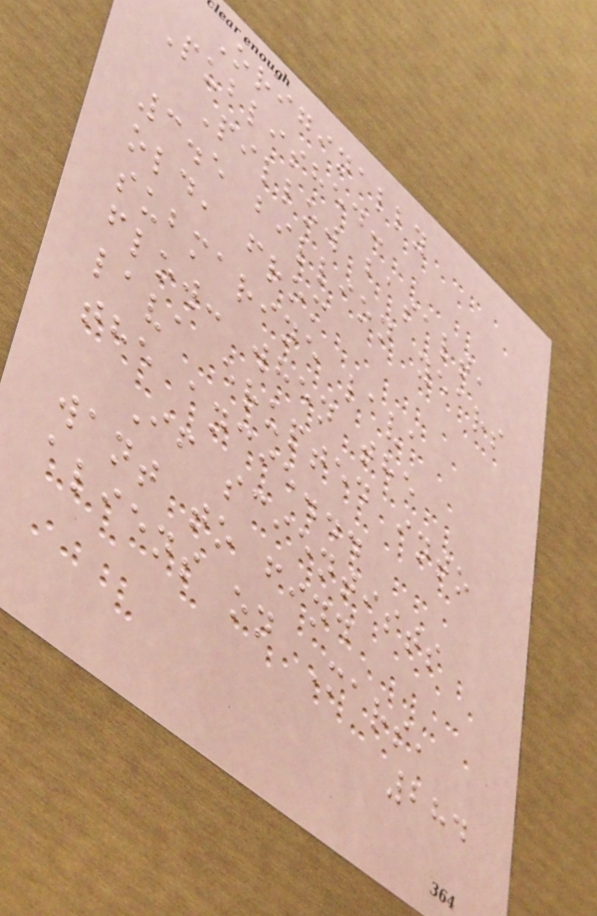Originally
Published:
Pillow basalt,
3.5 billion years
old, from
submarine lava
flow: when the
lava erupted into
the ancie...
If scientists
want to find
aliens on Mars,
284
